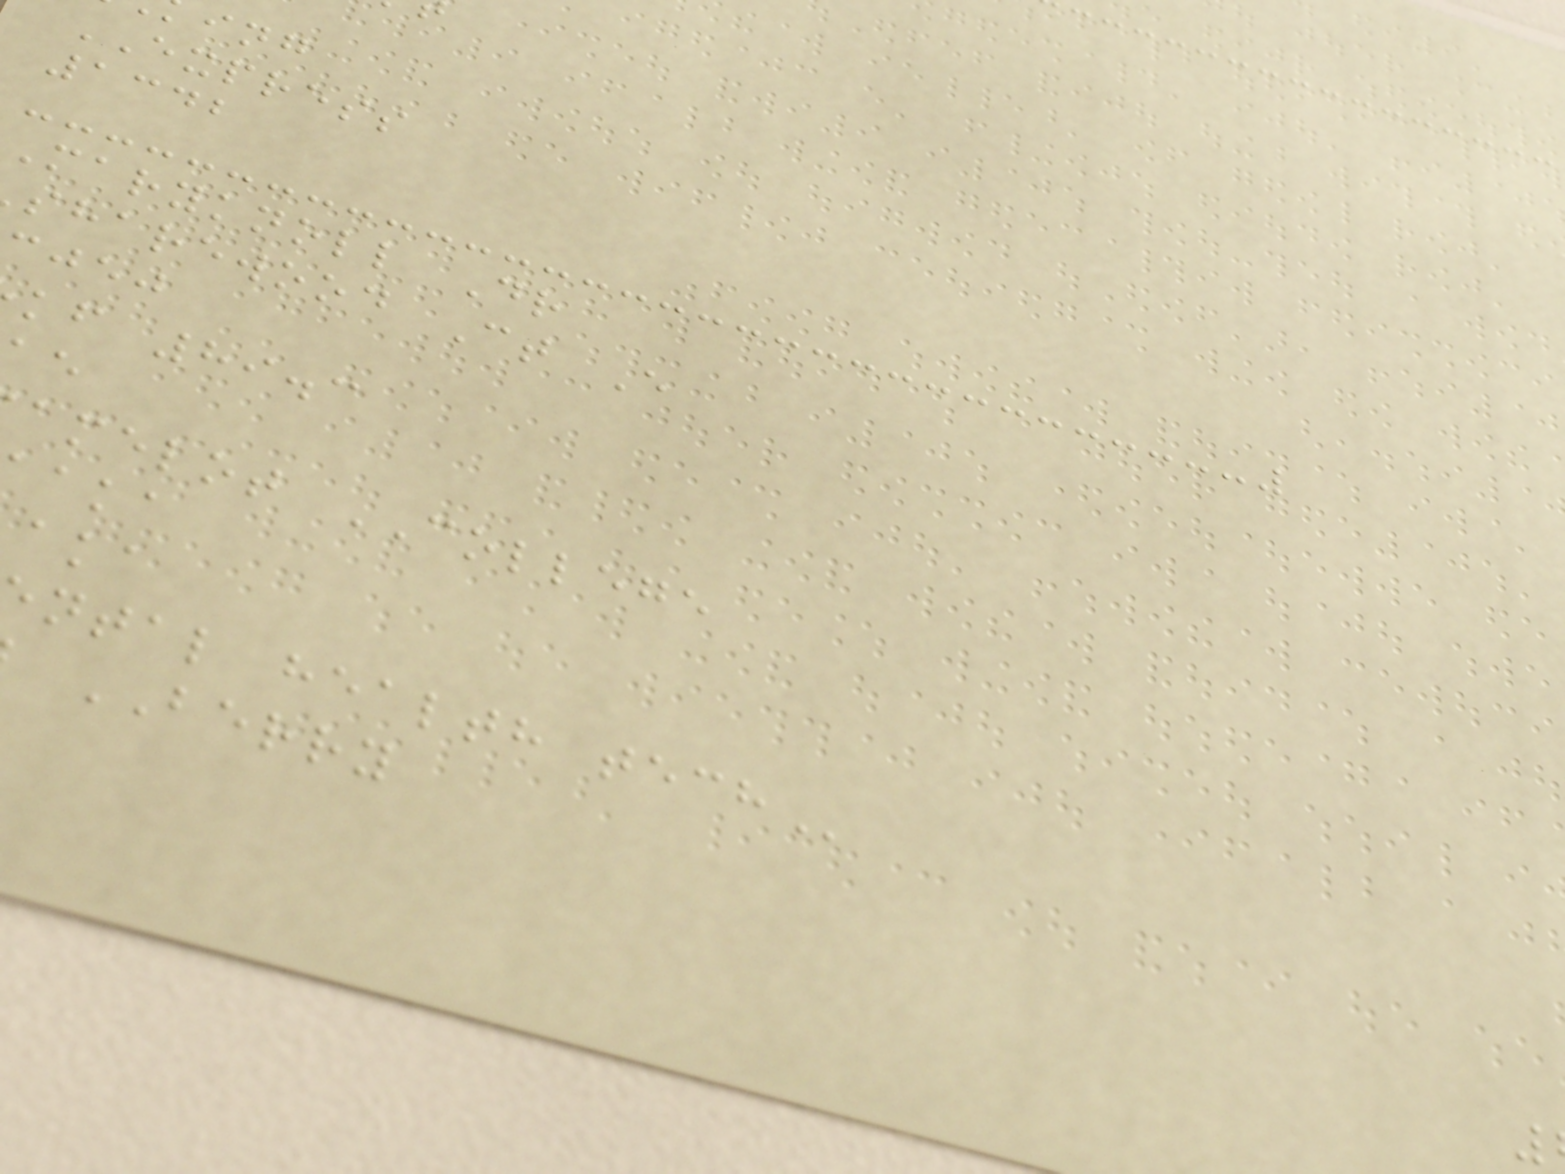EXPRESS
1342
Maryknoll Dr
sharewood Ct E
cjej
kf 89.3
amelot COLLEGE
ntal health
BERRY
